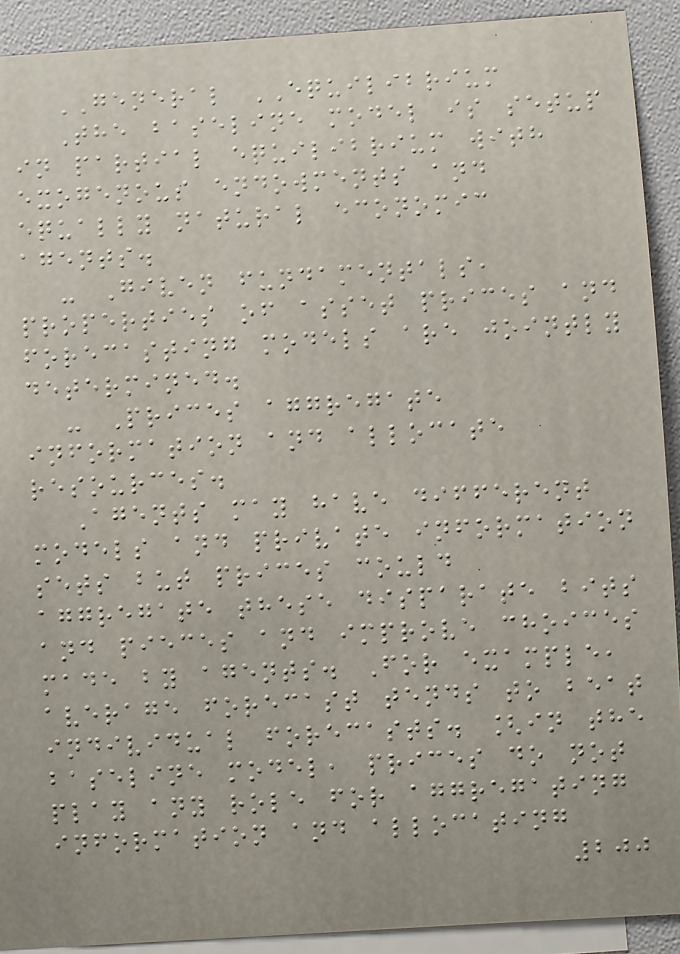GENERAL EQUILIBRIUM
The baseline model is setup
in partial equilibrium with
exogenous endowments and
equally natural economic
agents.
- Given fundamentals,
properties of asset prices and
forecasting models are jointly
determined.
- Prices aggregate
information and allocate
resources.
Agents may have different
models and private information
sets but prices could
aggregate these disparate bits
and pieces and improve choices
made by agents. For example,
average forecast tends to beat
individual forecasts. [in the
baseline model, prices do not
play any role for aggregating
information and allocating
200
